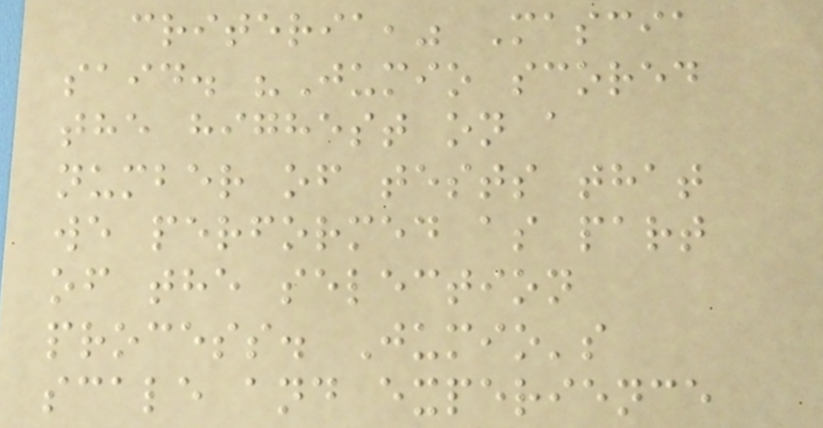criteria," Mascia
said. "Jumio scored
the highest on a
number of tests that
we performed as part
of the selection
process. Jumio's
scale and experience
